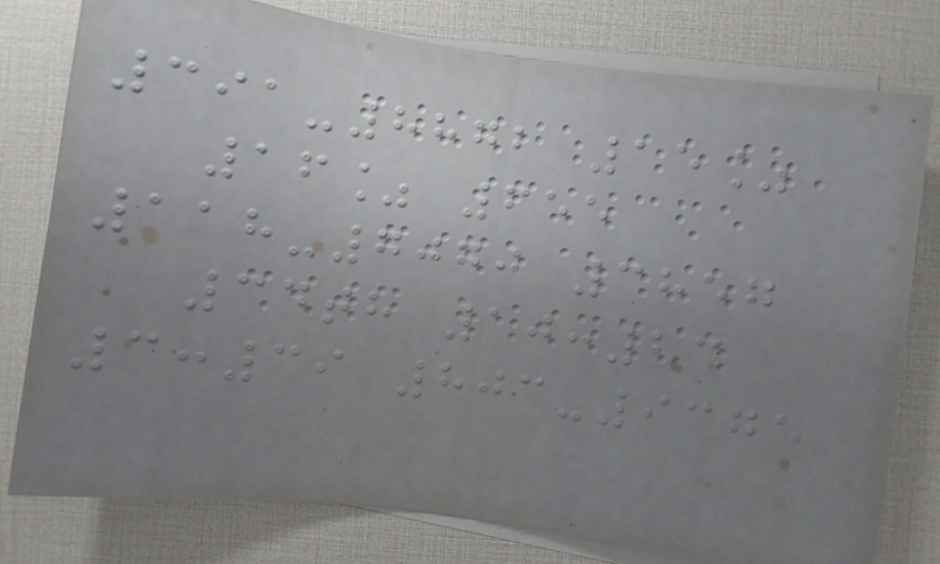391-8872 15%
16% 655
118-7070 3857
34th 10:23
3:39 803-9375
